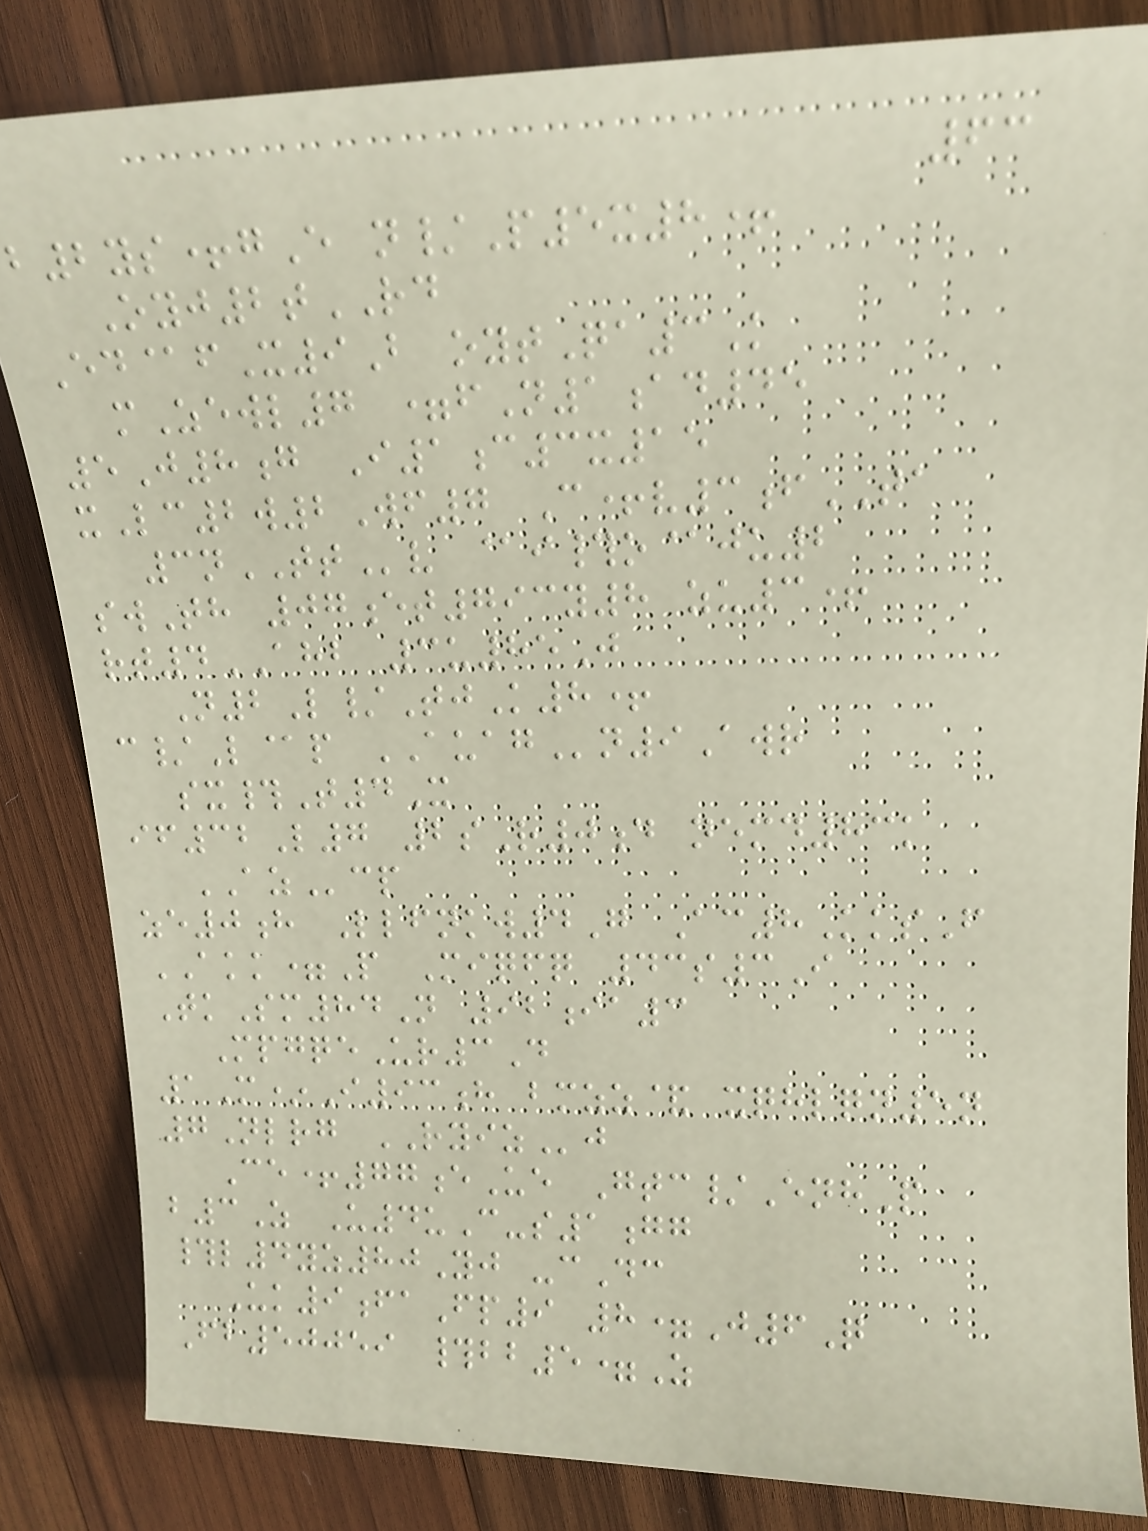63
b2ys+gE n/P5x8+
Oyj2tRD
Ed@fX9B oytQa3K
mZewl7 =fN1ad45
5J8g I1c3x15
xLc2w2Wf7 C+v3fTA
3nTTv @i#o@ju2
swTh 07et793y8 zu3+
rt4AHB 3u85J
N2L/TjK8+
c/L@p AUAGn9Awr
sx#T4X
if32L7 2sR0d nemd83k
AZcp
ze0h Llfnkw4G Ac8KksF
AKK=P Miqfq 43s3I
TkSm84N 92ia3
MpgqeUr3D
1M*I93h bmzz& xqhlqn5n
7Nlrg RYIZj
Ce+77eUe Gtc/EnhP
b3Z U4uC-s1gg
#l4yz80Yj -cDc
Uk9faFp9 8=J6Q
Fb50059 #bb5=Z
